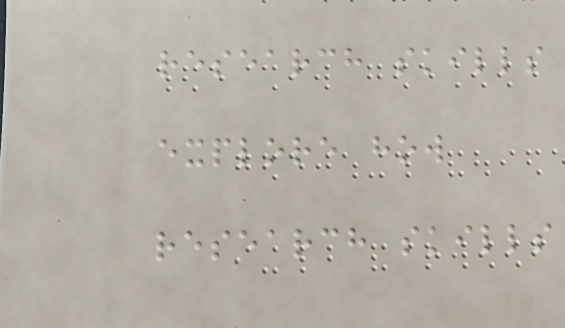research skills
explore how
research skills
